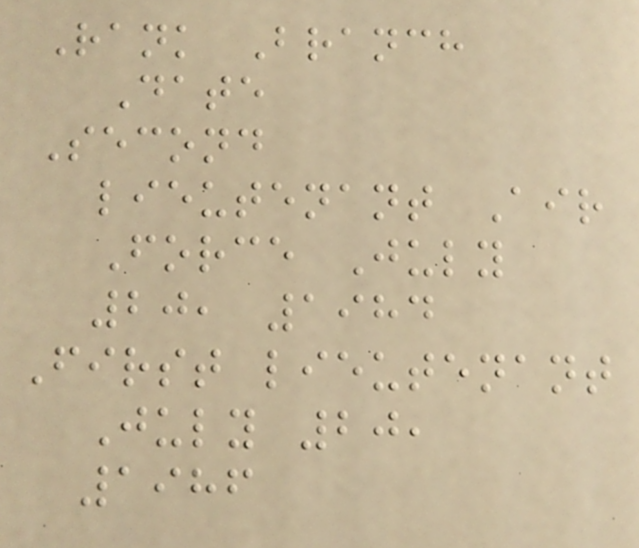Rank Branch
Date
Second
lieutenant Air
Force July
20, 1984
First lieutenant
July 20,
1986
